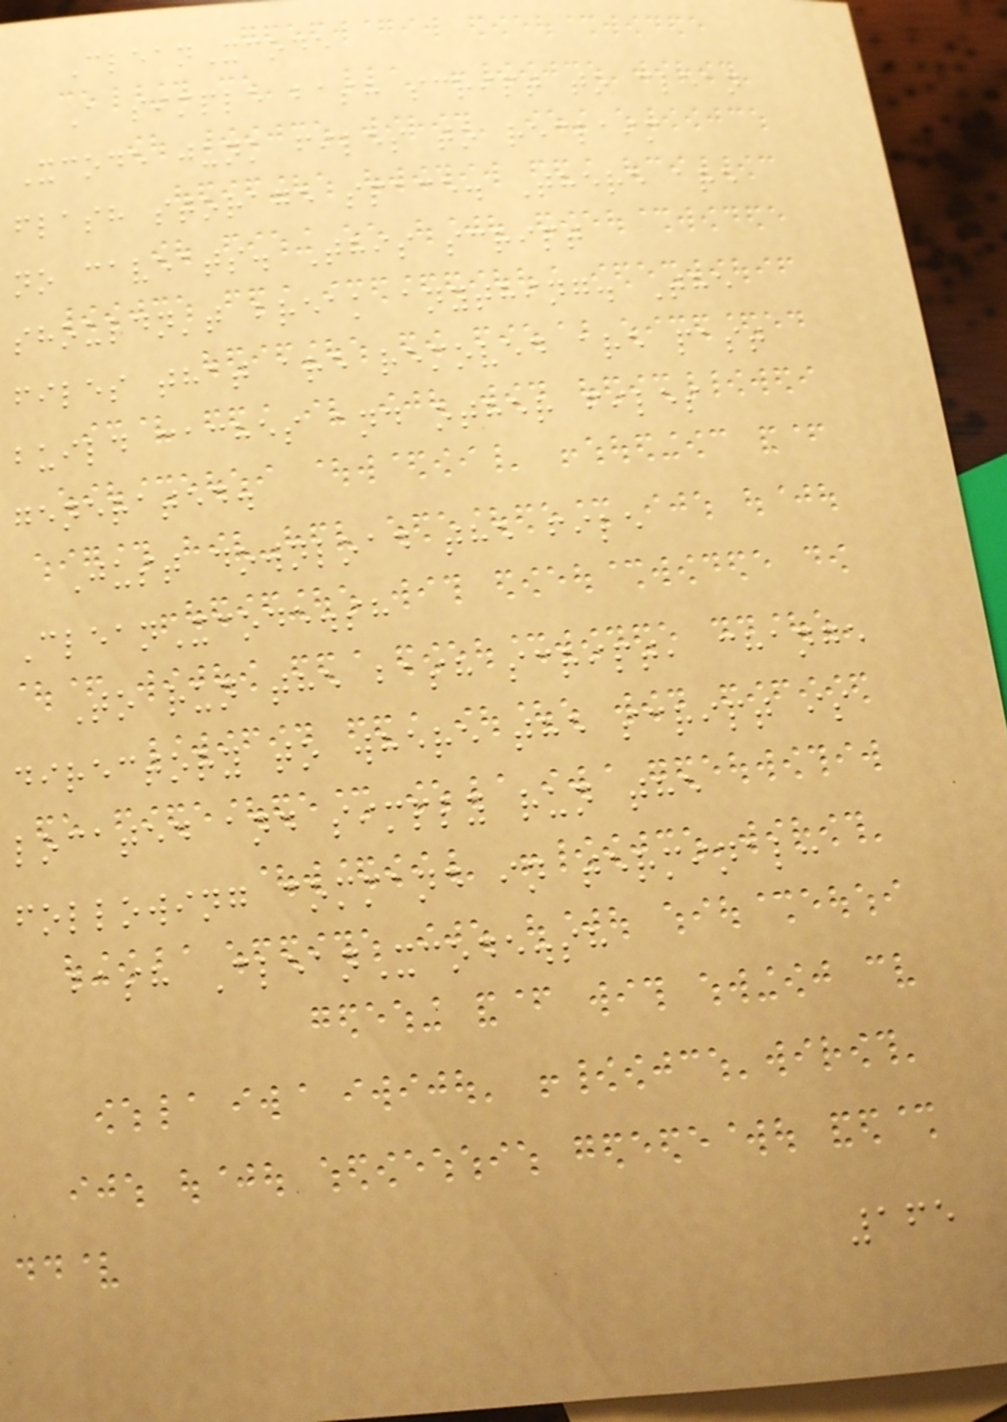CleanXcode
A simple bash script to clean
Xcode junk files to reclaim
flash storage space. There are
no caveats. This script
shouldn't break anything. The
files that are removed are past
build caches and other files
generated.
Just download the file
CleanXcode.sh
To run the bash script, change
directory to where the script is
located and simply run the
following command in terminal:
bash CleanXcode.sh
165
